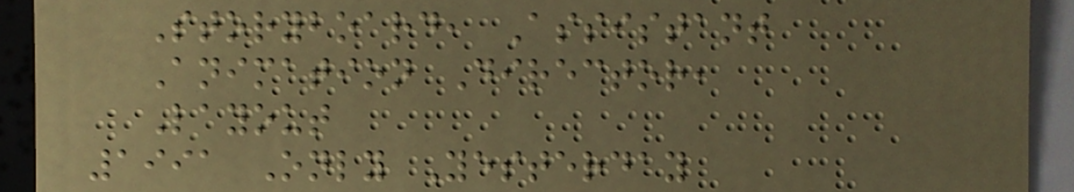Storyboard, Assistant
Animation Director,
Layout
1991 Only Yesterday
